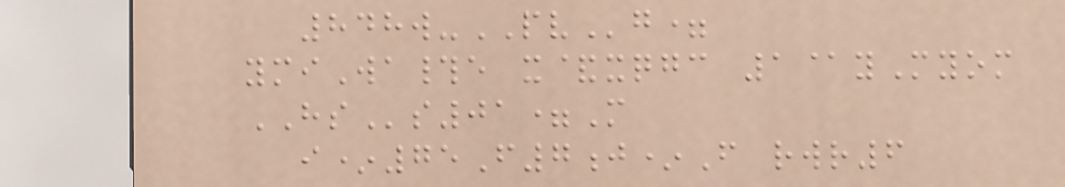848w-PVg=
ymiWa#e x&xqgc 1@yMyom
HSs01=M
i*75F7j*F rwr6
